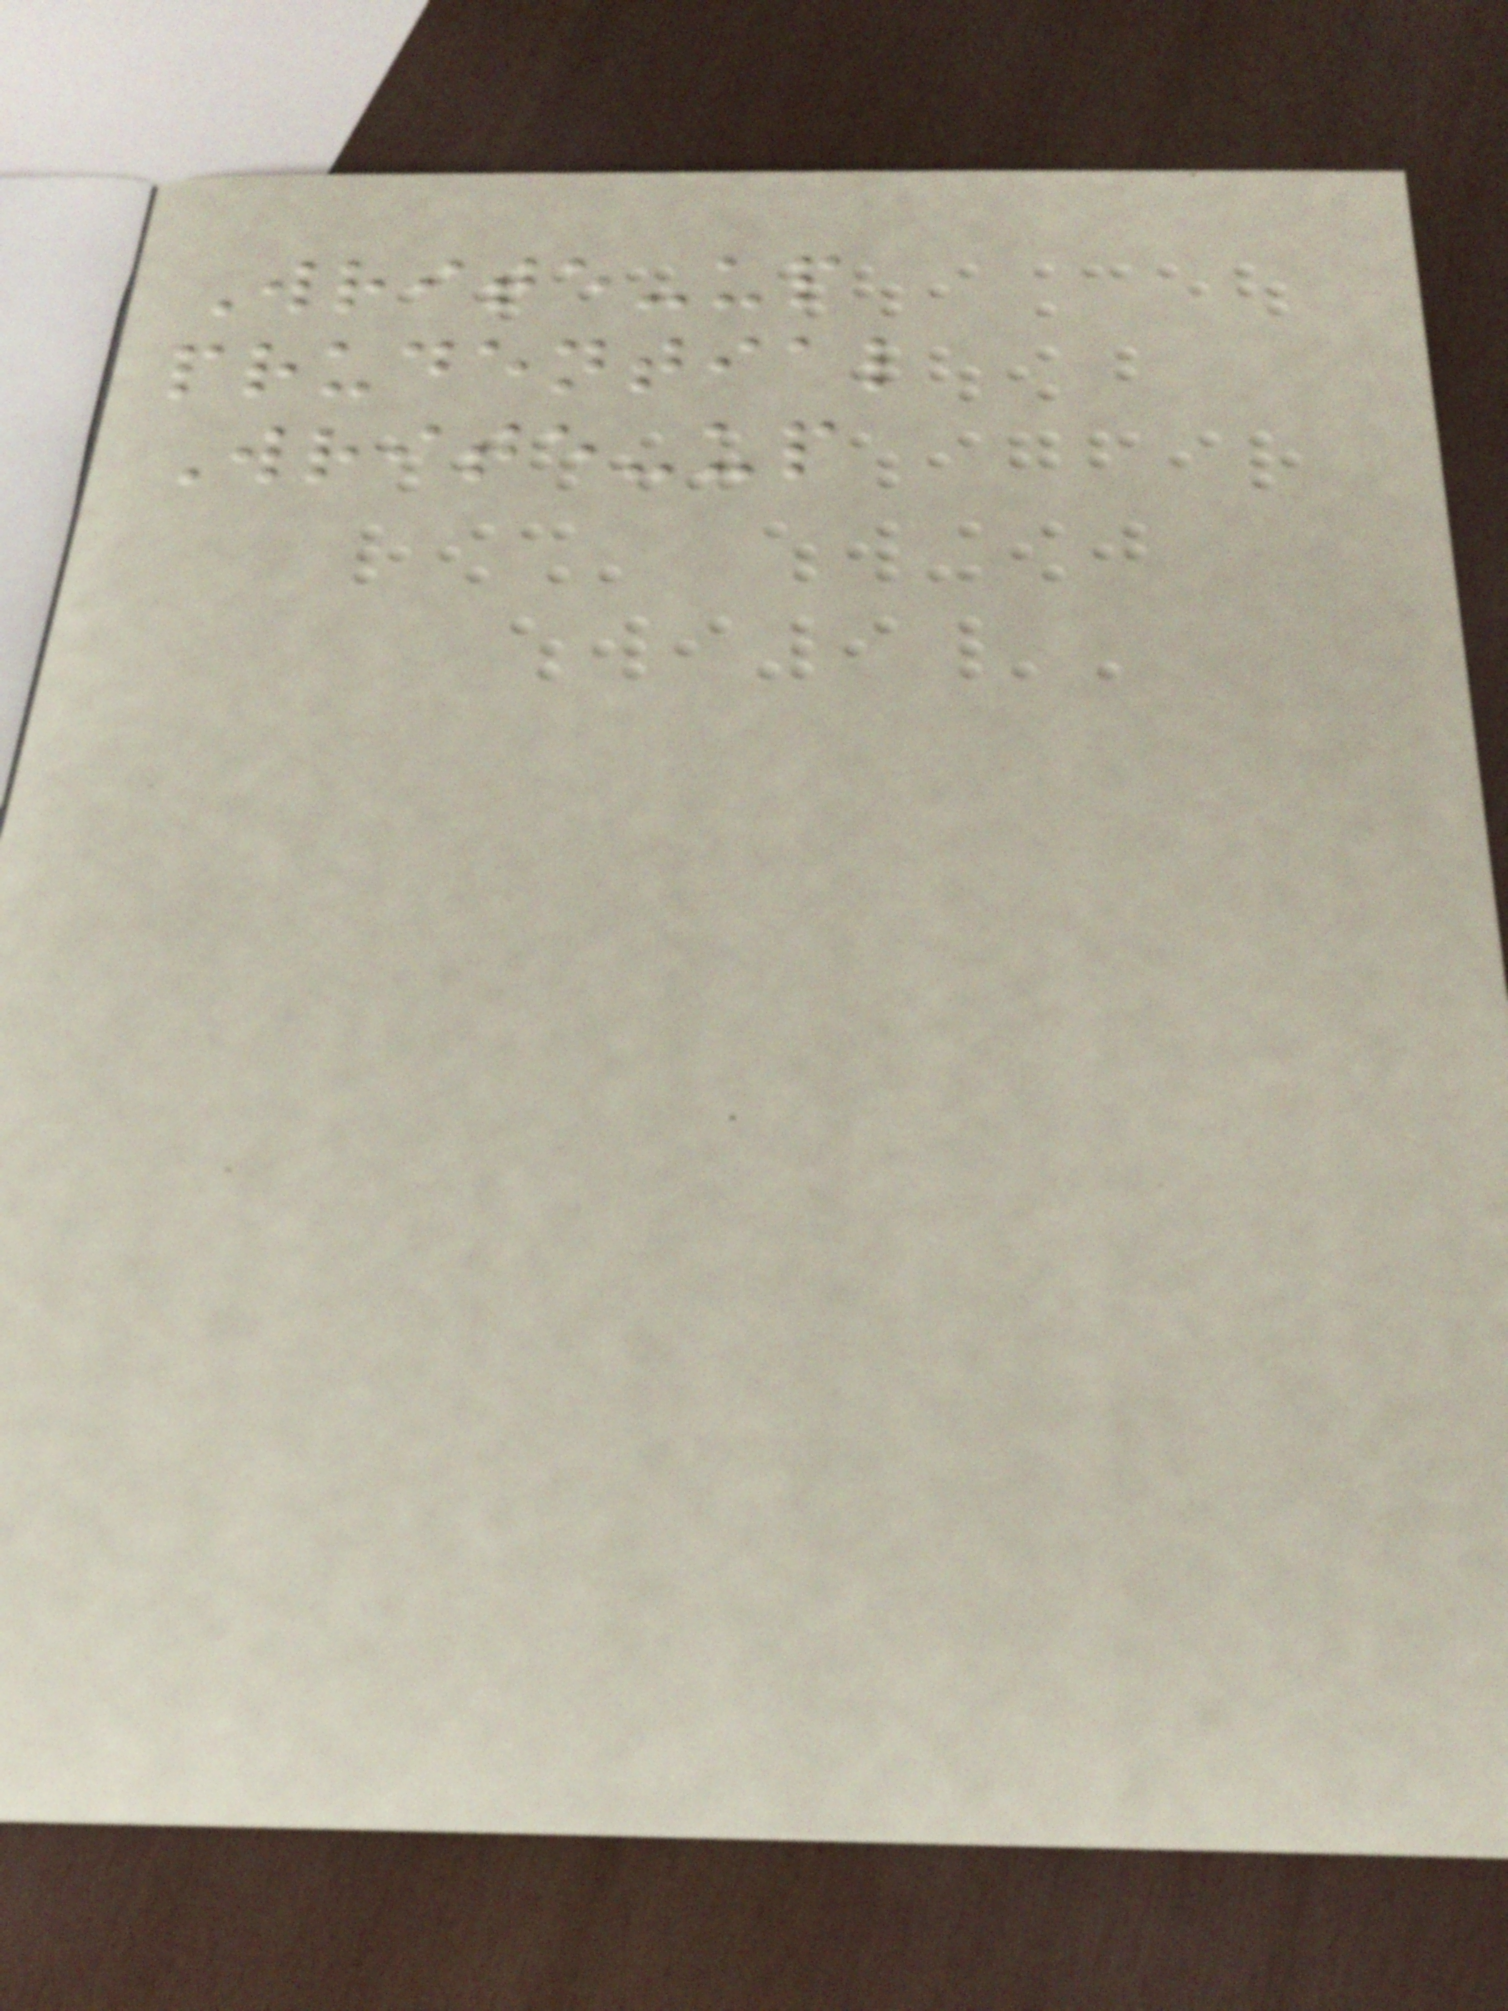Write-up
prudential
Write-up
